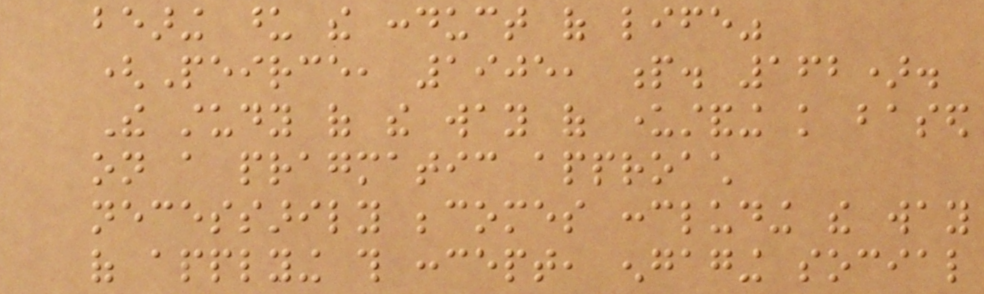bearing upon the conduct of life"
(Peirce, 1905, p. 162).
The study of the way of understanding knowledge based
on a pragmatic approach
necessarily becomes concluding the way
of applying this concept, engaging social
